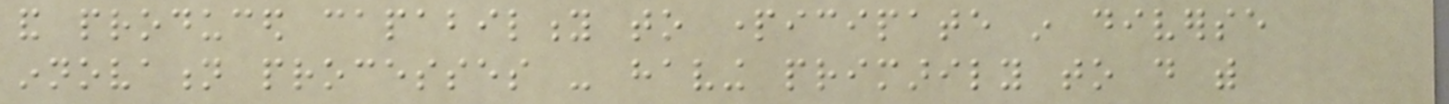and produced capability to participate in diverse
innovation processes - having primarily to do with
